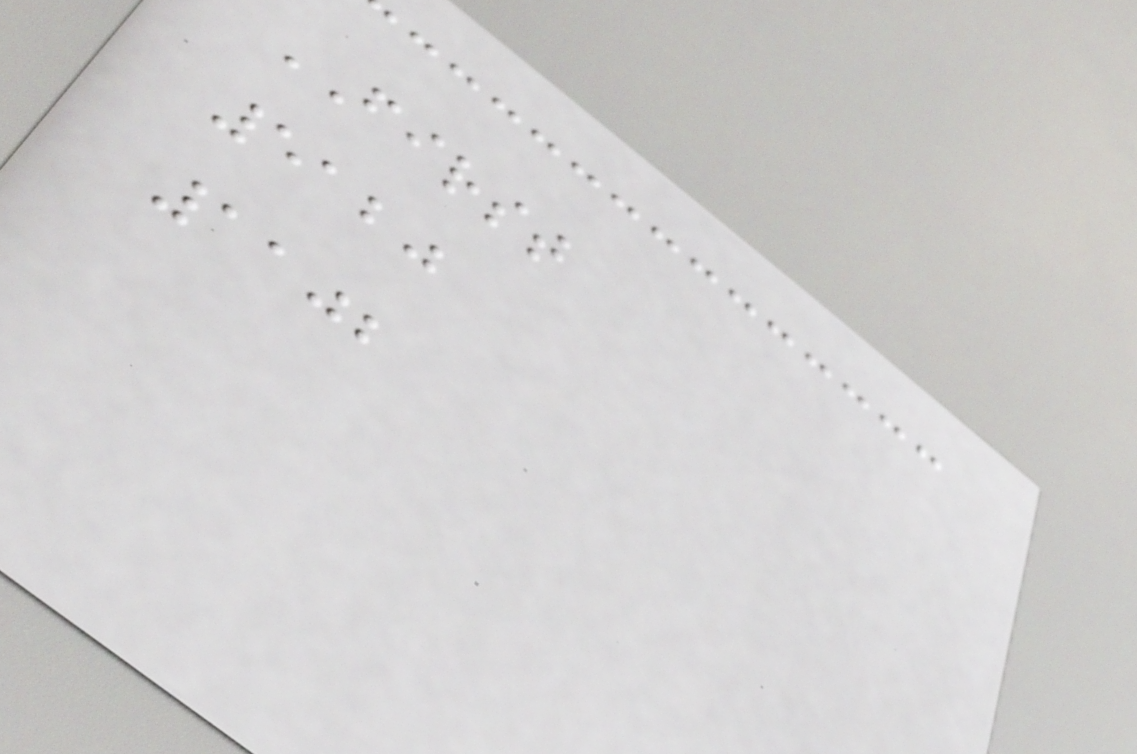FIRST
5120
1102
